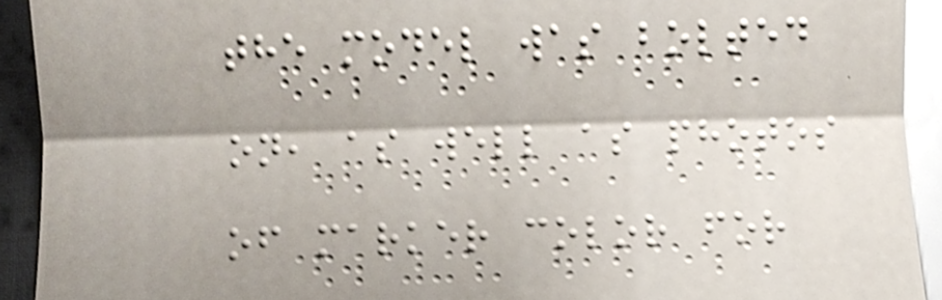the model was bolted
on, as well as photos
of marker color for
